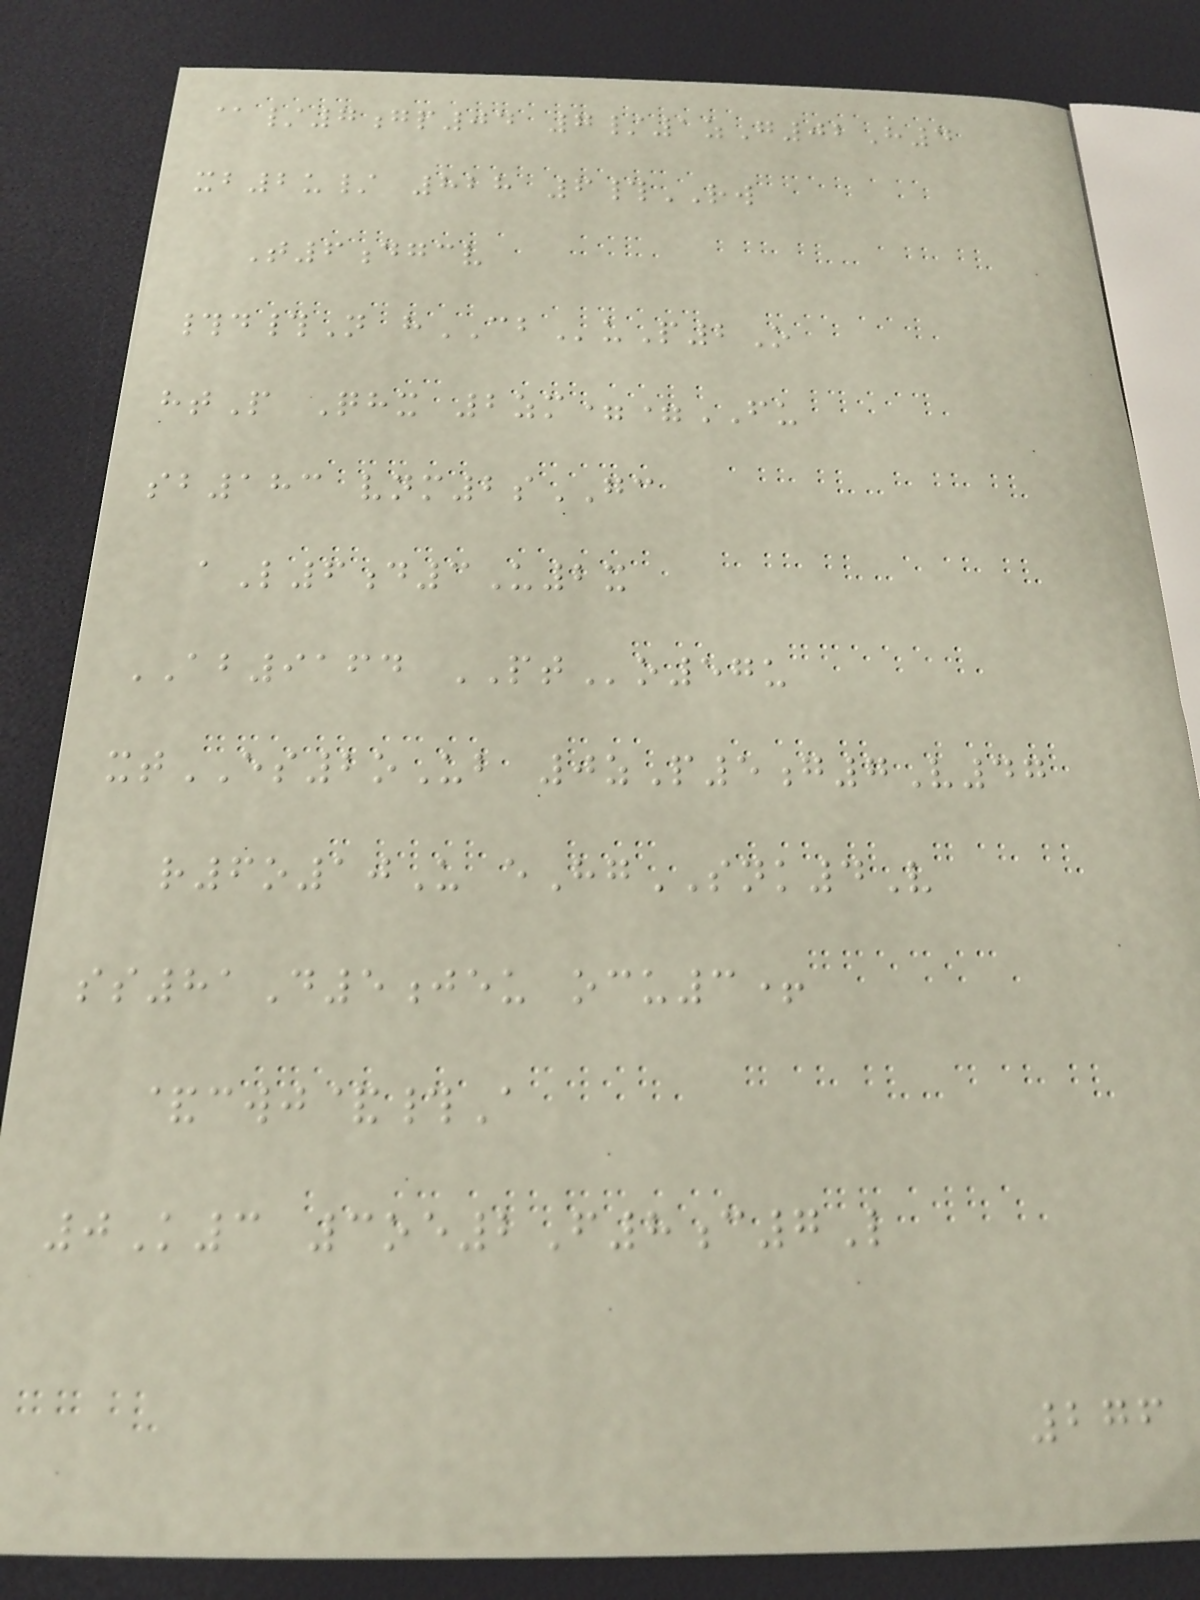@/7gp04 7/1zG02H4
xb2u/ 828 6#RW
T6dgcv
#d#N hCBuP2O
htP Qhx 2zm==FU
sb183 vnm2sGC
aL6d3U2x
AB9164 PTo57u
xtES2oUb 0zP5g7V47
r6o10U eHgSNK4V
ss81D5jeu ocu3+
&cwj&#A
0K3 3oe2F8c7L
276
